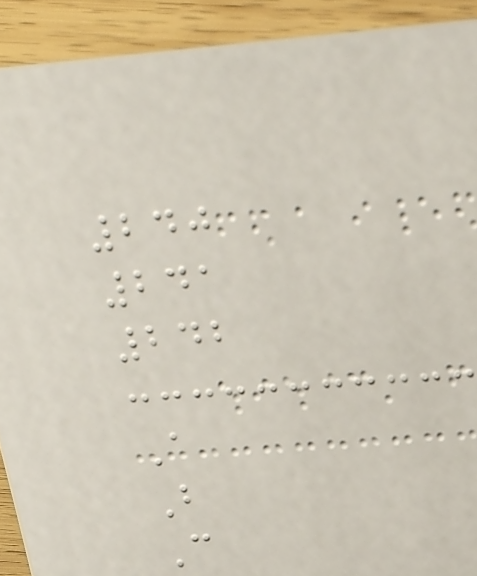240
241
242
A
B
C
